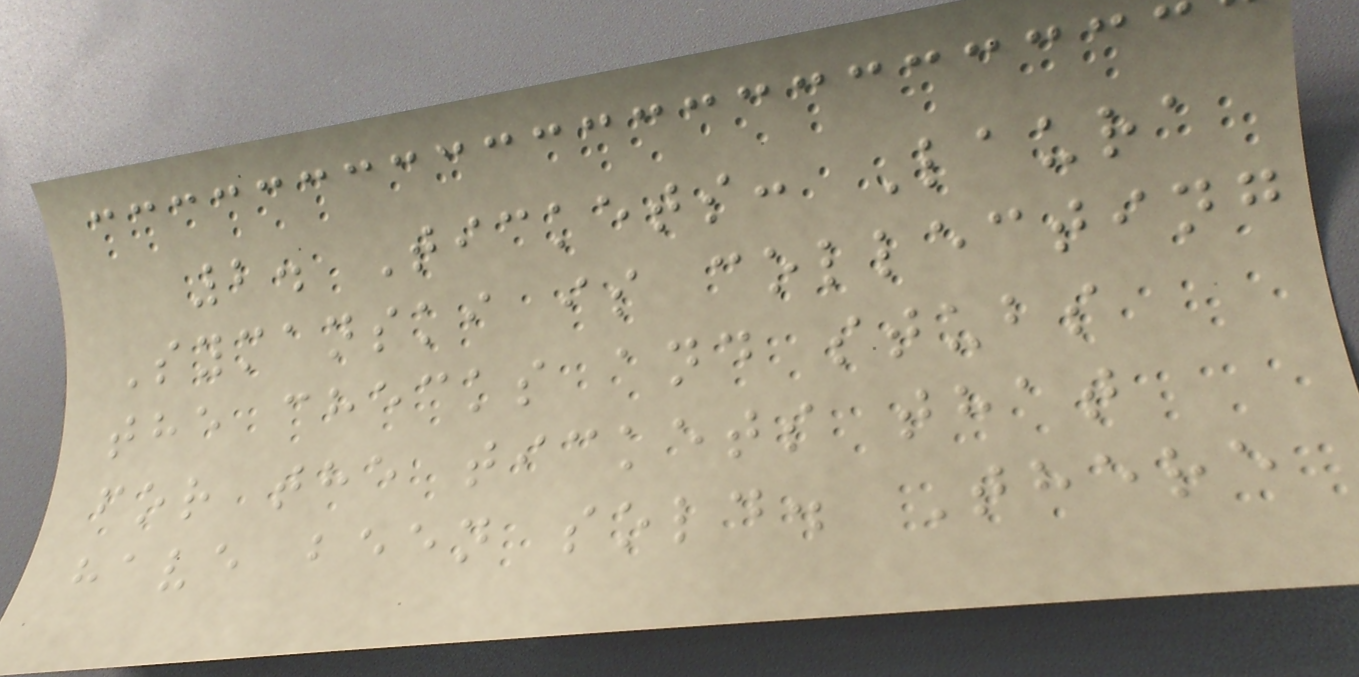2. Tickets: Laura
Symanski is collecting
the checks and stubs
for the tickets that
have been sold. There
